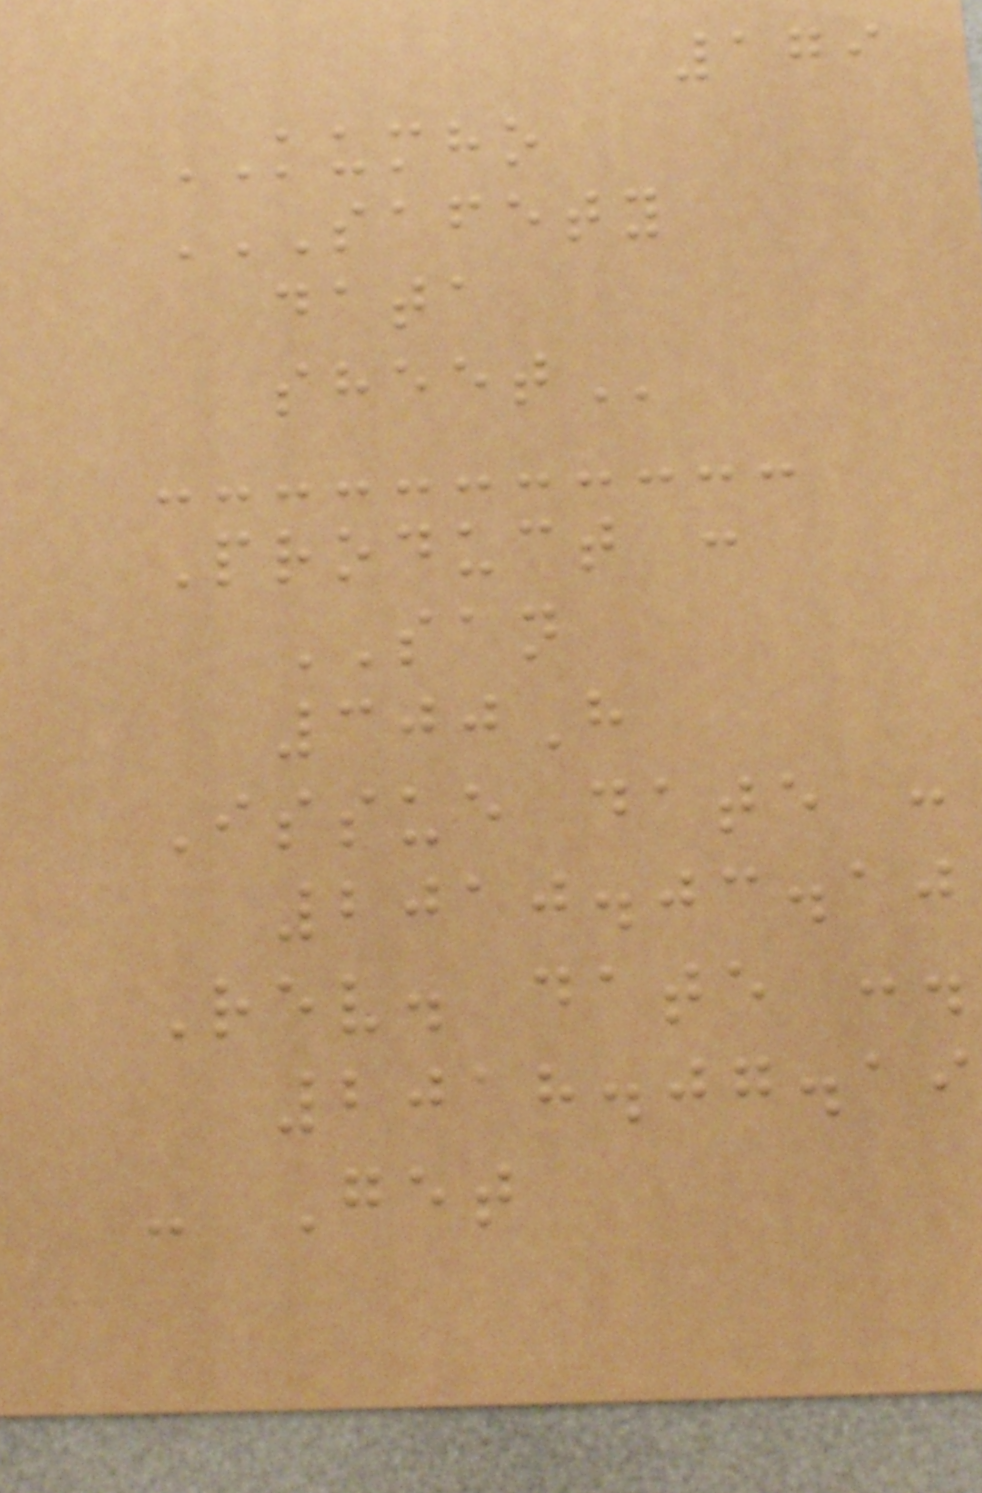179
KUMHO
SAFETY
DATA
SHEET
Product :
SAN
300H
Issue date :
2010.03.10
Rev. date :.
2018.07.19
- Get
